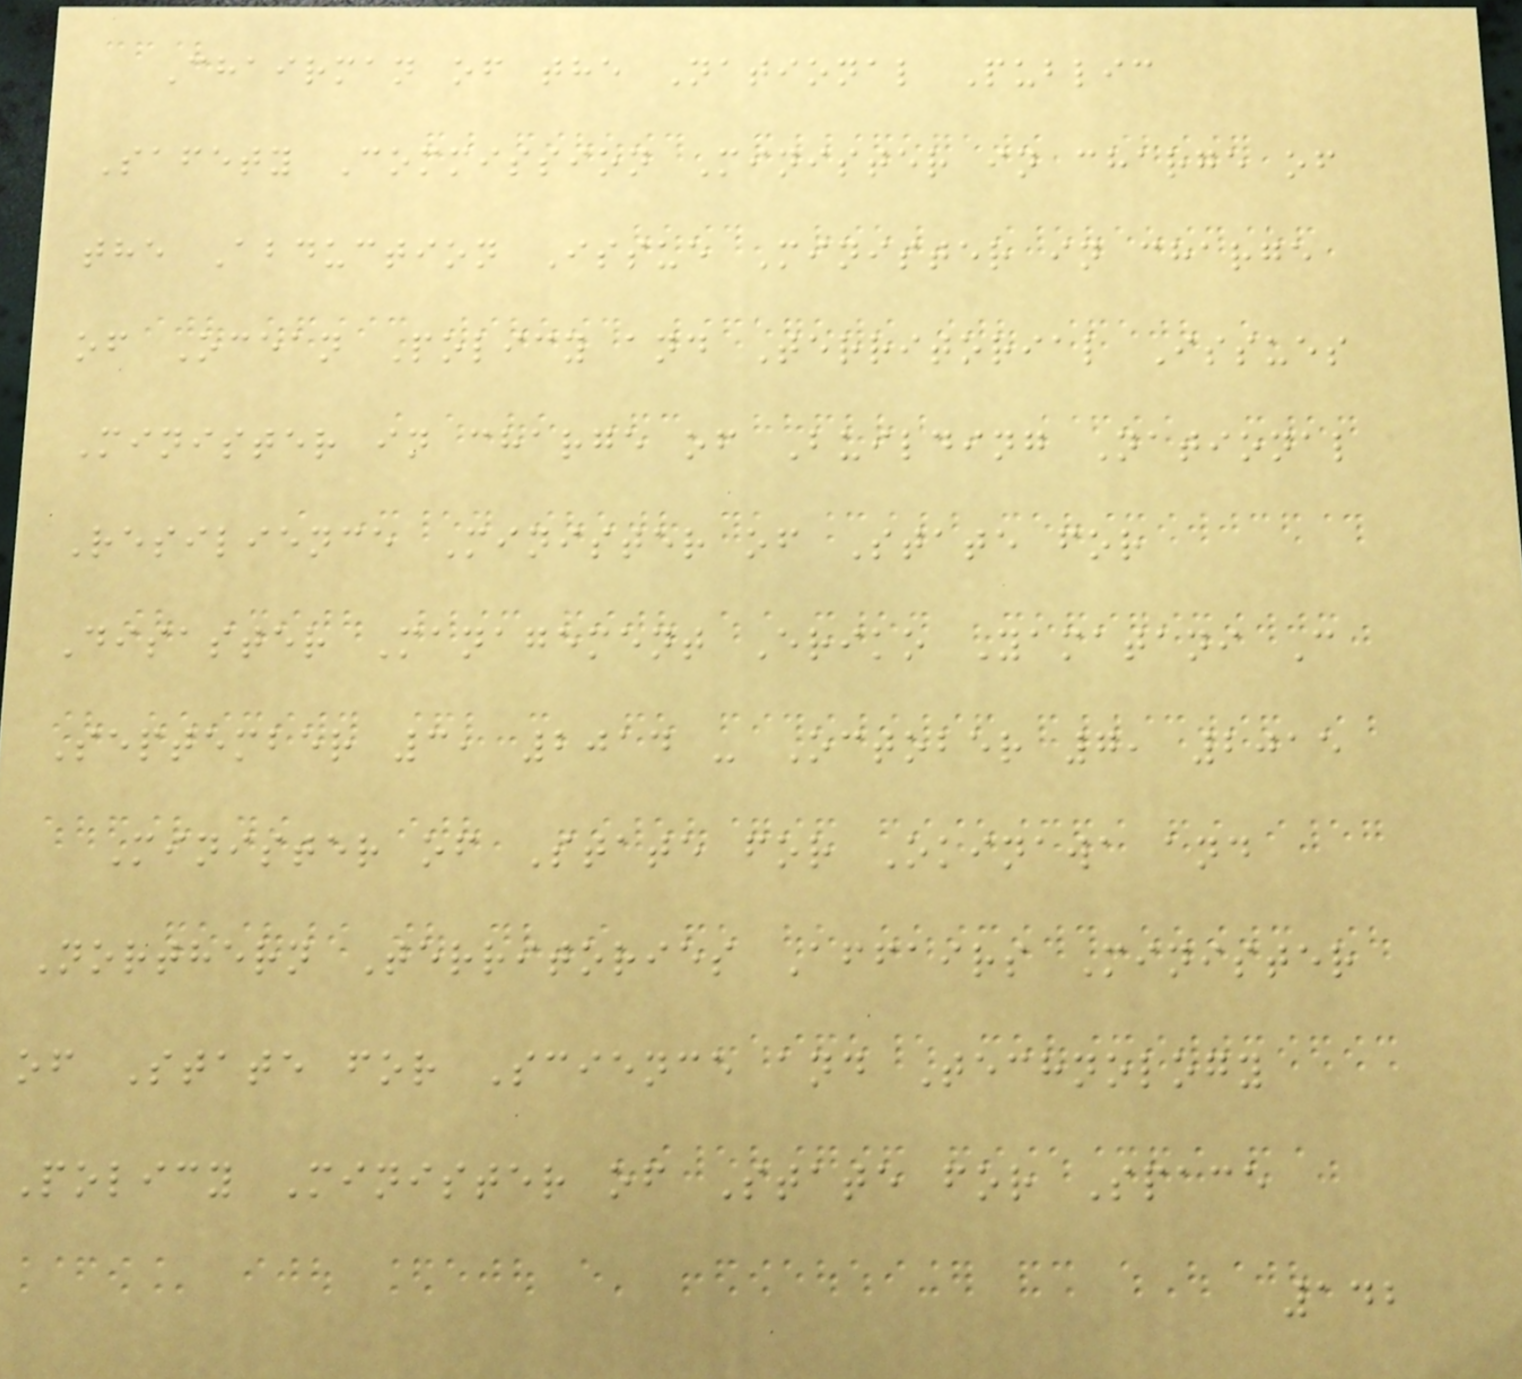Chairman of the National Public
Safety Commission Minister in charge of
the Abduction Issue Minister in charge
of Ocean Policy and Territorial Issues
Minister in charge of Building National
Resilience Minister of State for
Disaster Management Eriko Yamatani C
September 3, 2014 - October 7, 2015
Minister of State for Okinawa and
Northern Territories Affairs Minister
of State for Science and Technology
Policy Minister of State for Space
142
